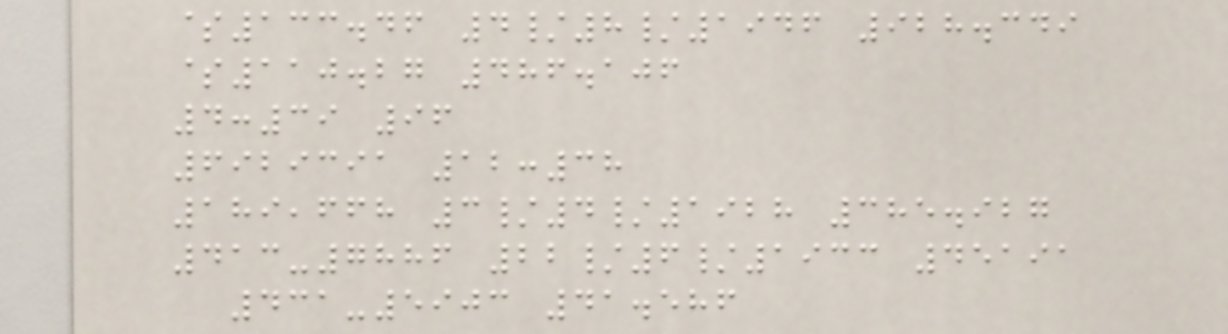$133.46 4/8/1946 928.349
$110.27 486.106
4:39 96
6929391 12:38
189,668 3/4/1928 385.927
413-7886 22/6/1933 45191
431-5903 41.586
